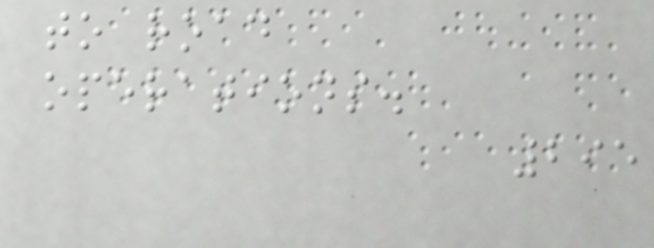to road
operations.
295
